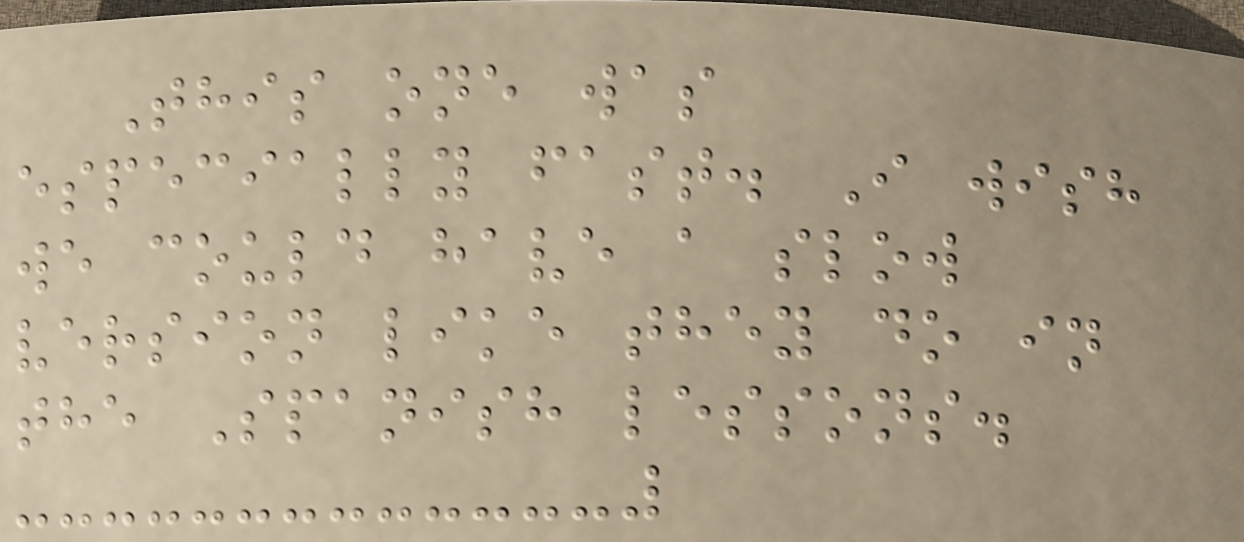This one was
especially fast. I wish
we could have a slow
version like they do in
the Spanish lessons.
